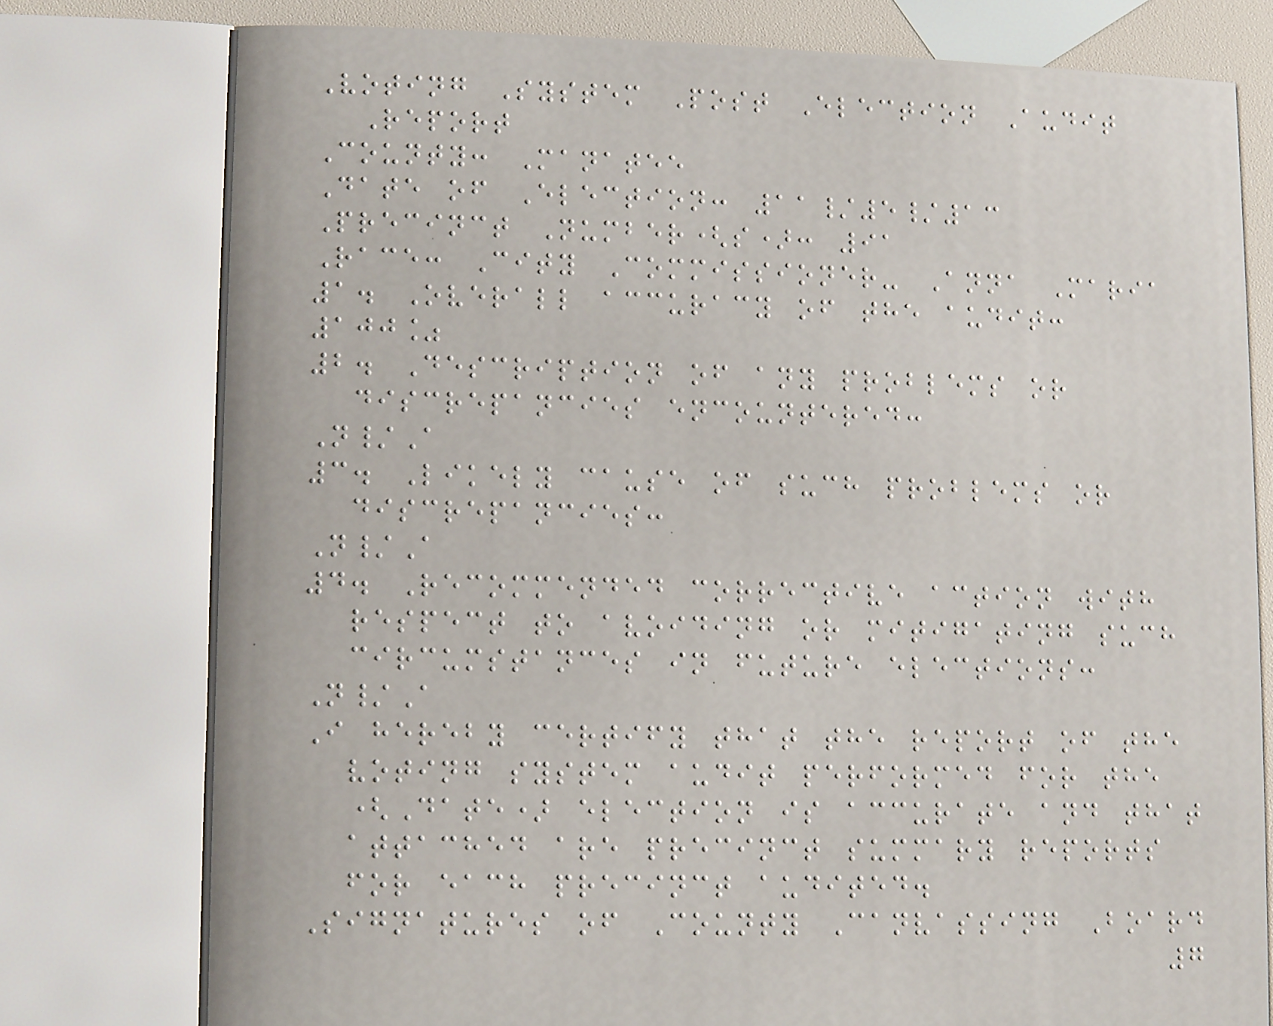Voting System Post Election Audit
Report
County: Manatee
Date of Election: 11/5/13
Precinct Number(s): 91
Race: City Commissioner- Anna Maria
1. Overall accuracy of the audit:
100%
2. Description of any problems or
discrepancies encountered:
N/A
3. Likely cause of such problems or
discrepancies:
N/A
4. Recommended corrective action with
respect to avoiding or mitigating such
circumstances in future elections:
N/A
I hereby certify that the report of the
voting system audit performed for the
(Date) election is accurate and that
attached are precinct summary reports
for each precinct audited.
Signatures of County Canvassing Board
7
